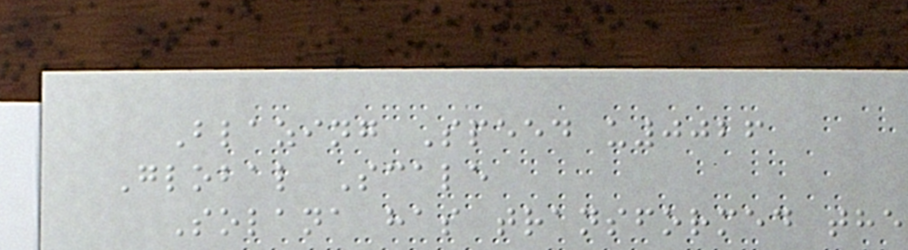Blazing Speed u0026
Global Scale
Solana has transformed the
